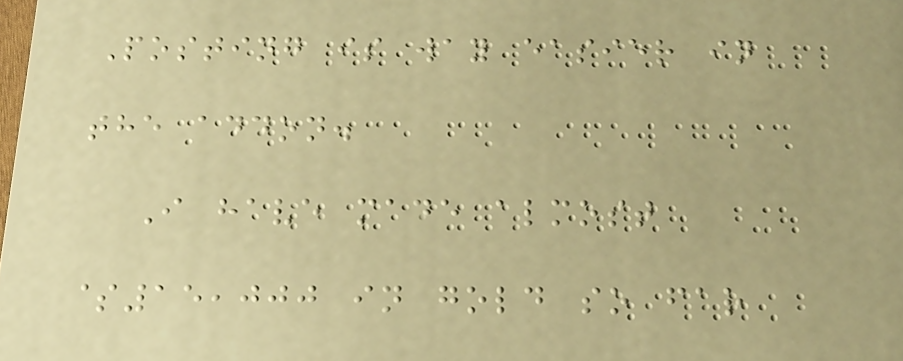Posting is way easier in
the addon.
I have made almost
$15,000 in gold so far
